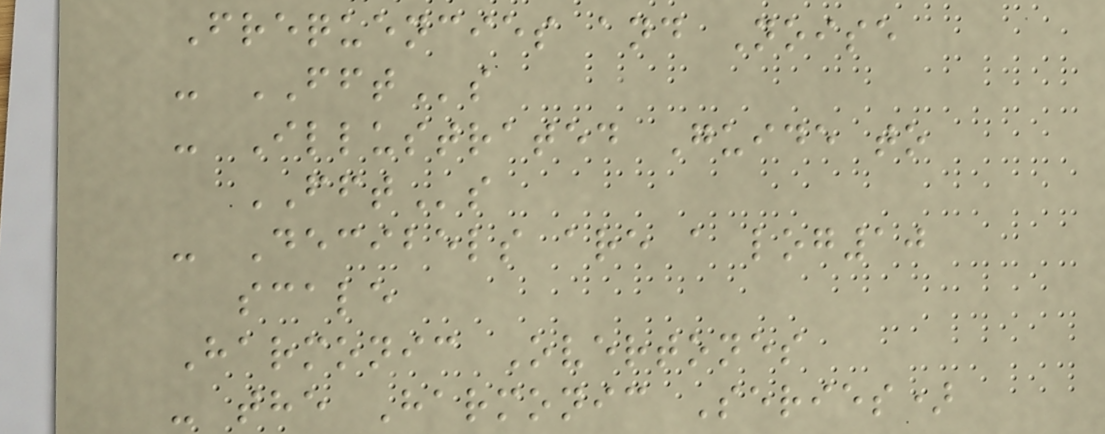Frequencies and Noise
- FFTs
- Illustrated Guide to
FFTs
- Decibels are a log10
scale
Harmonic Overtones
- the Harmonic Series)
